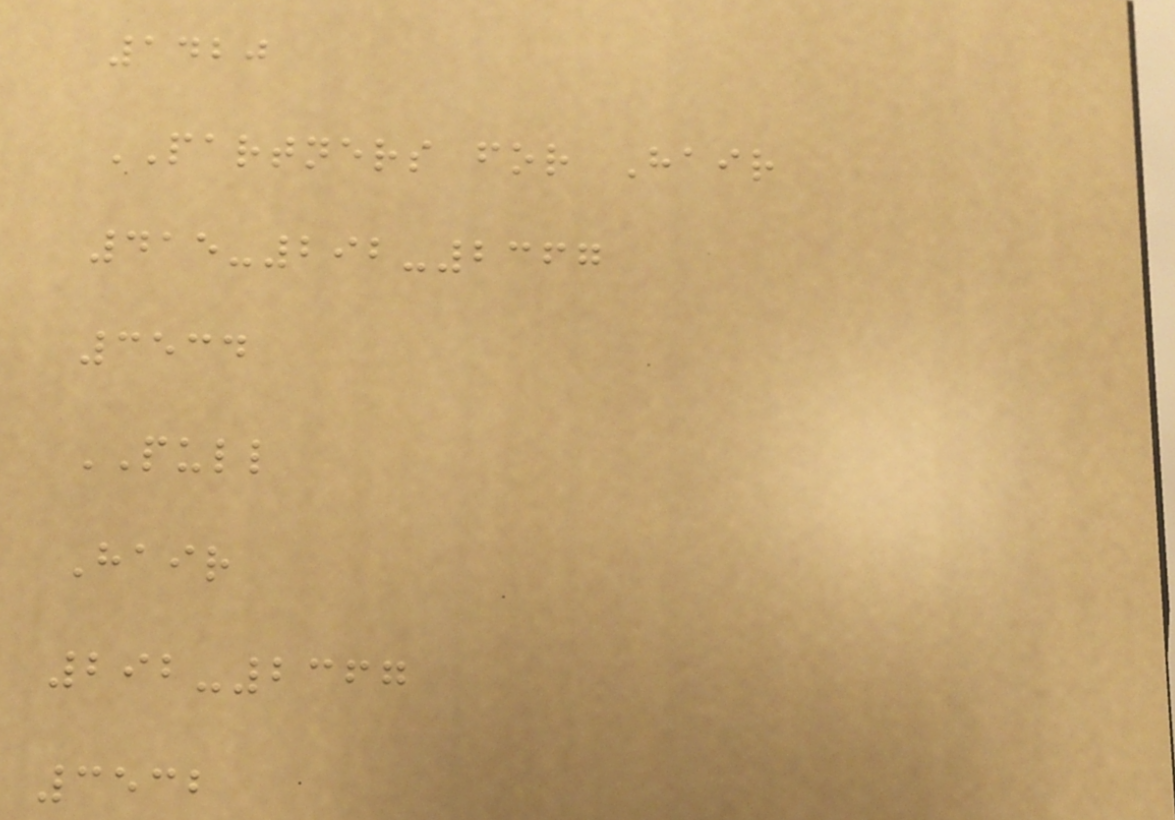1420
PARTNERS for Hair
415-292-2367
3534
PULL
Hair
292-2367
3532
